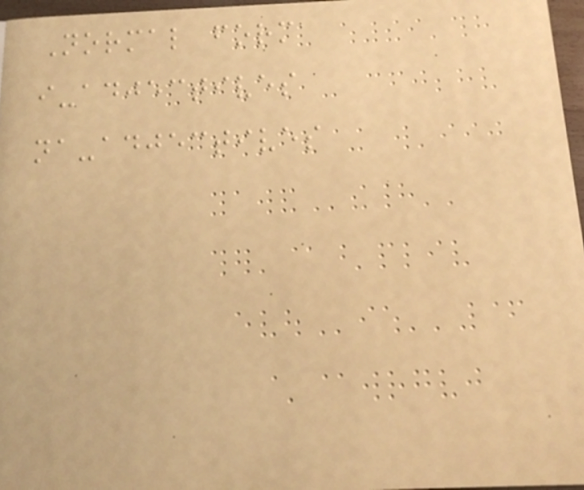Normal form
i-adjectives
na-adjectives
